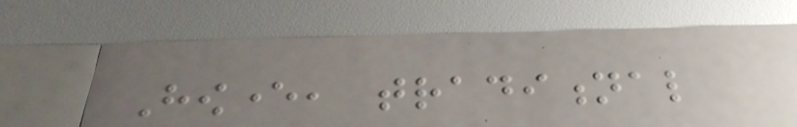However, traditional
